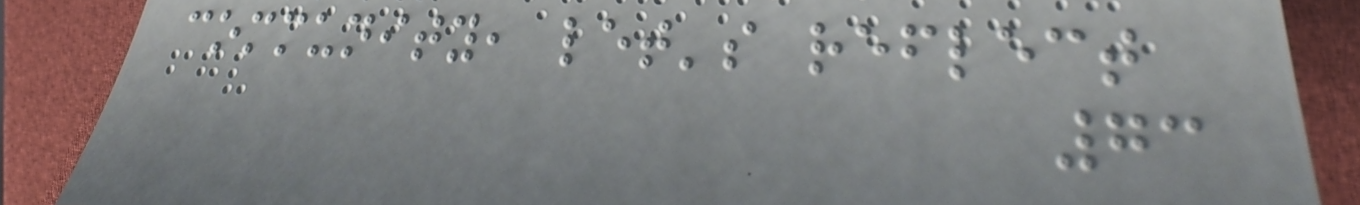community, let's reflect
73
